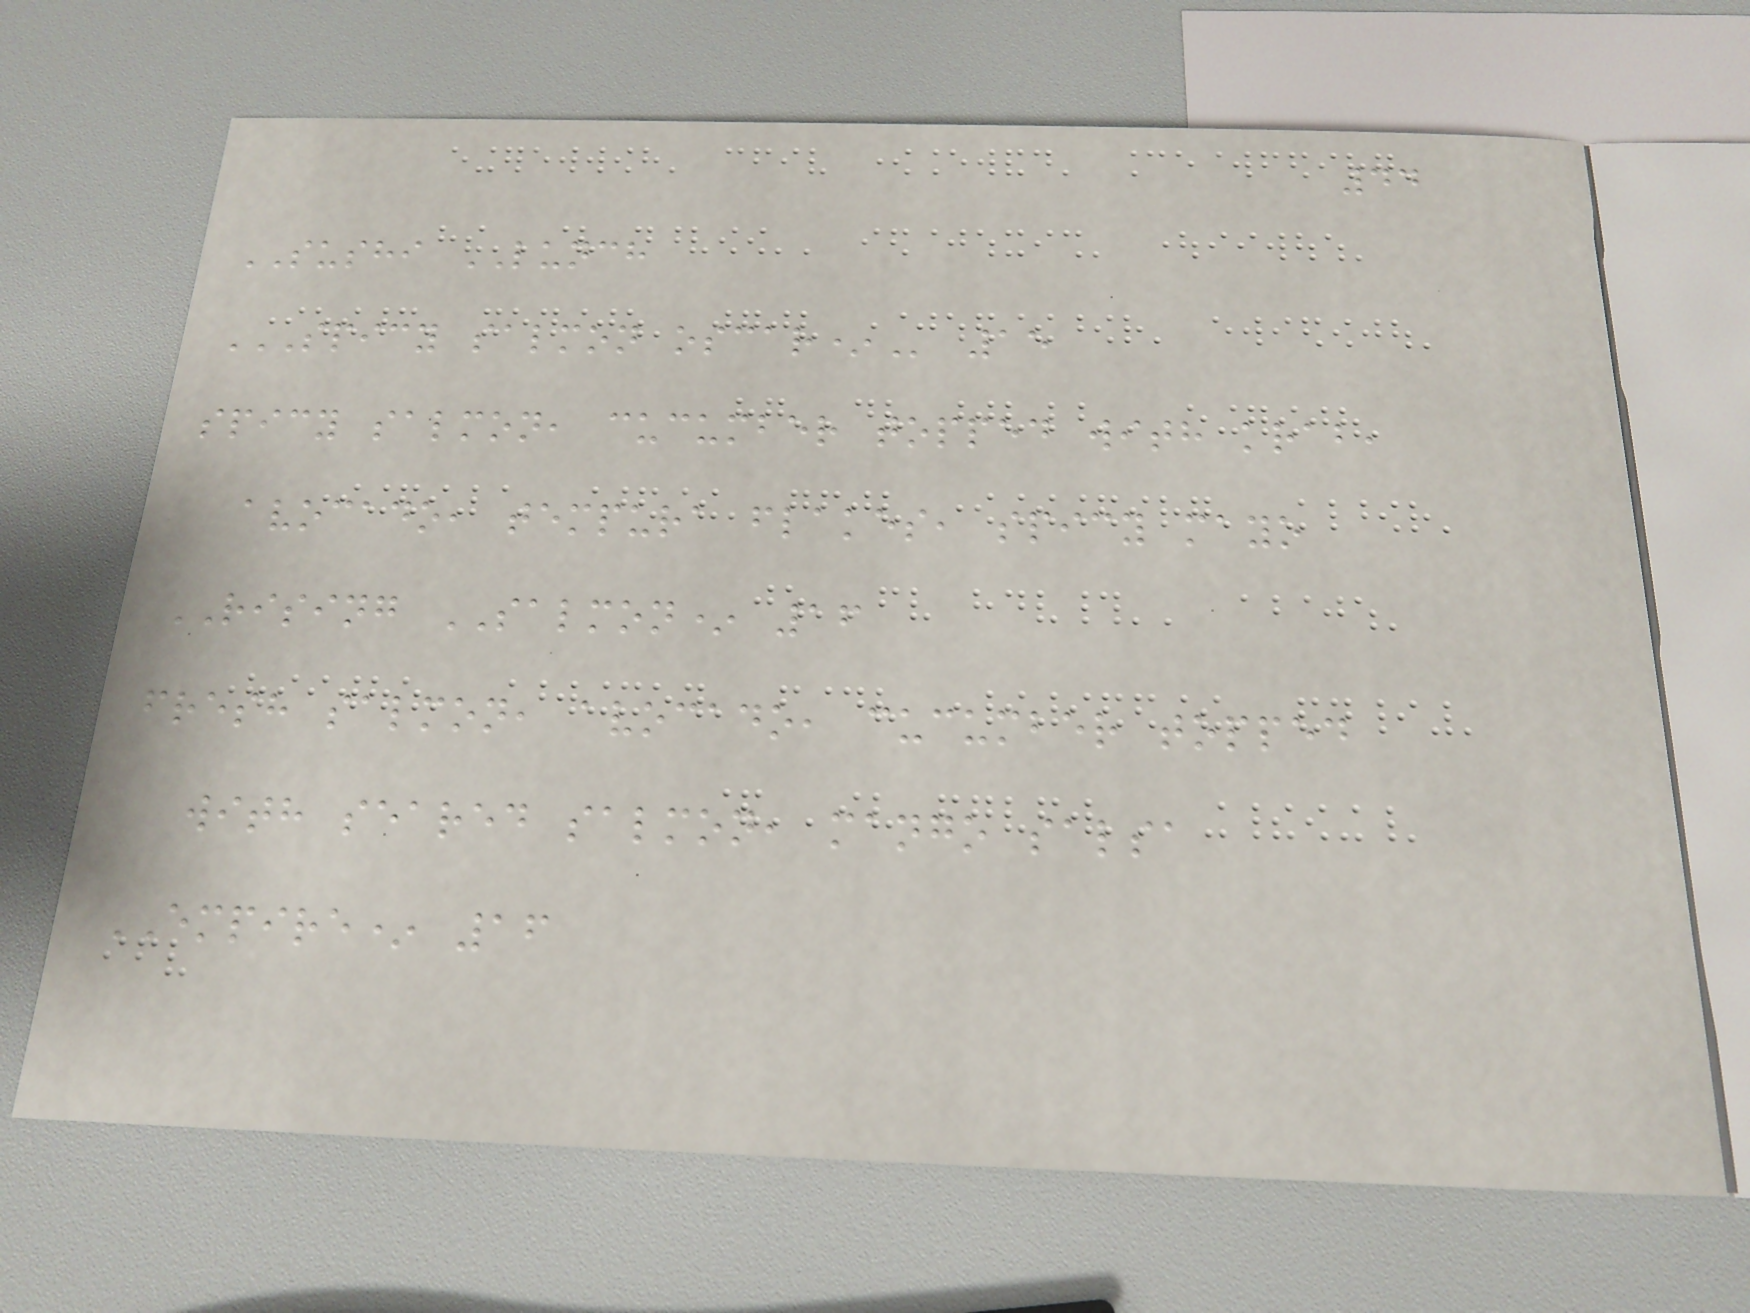44
SUSHI LUNCH
SPICY SALMON OSCAR* 15
spicy salmon, cucumber topped with krab,
avocado, tempura flakes, spicy mayo
RISING SALMON* 16
fresh salmon, avocado, cucumber topped
with seared salmon, mango salsa
EMPIRE* 16
